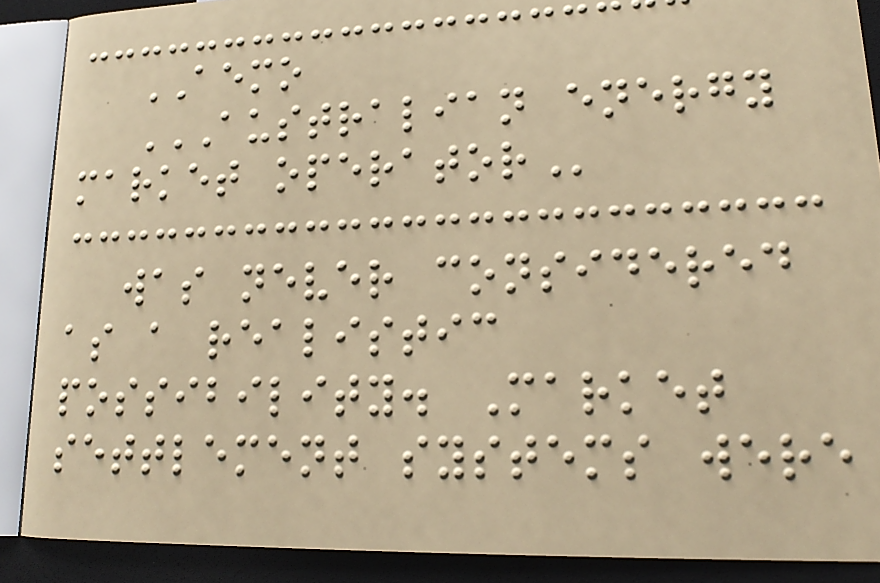AEMO
AUSTRALIAN ENERGY
MARKET OPERATOR
was never considered
as a realistic
possibility. Market
settlement systems were
